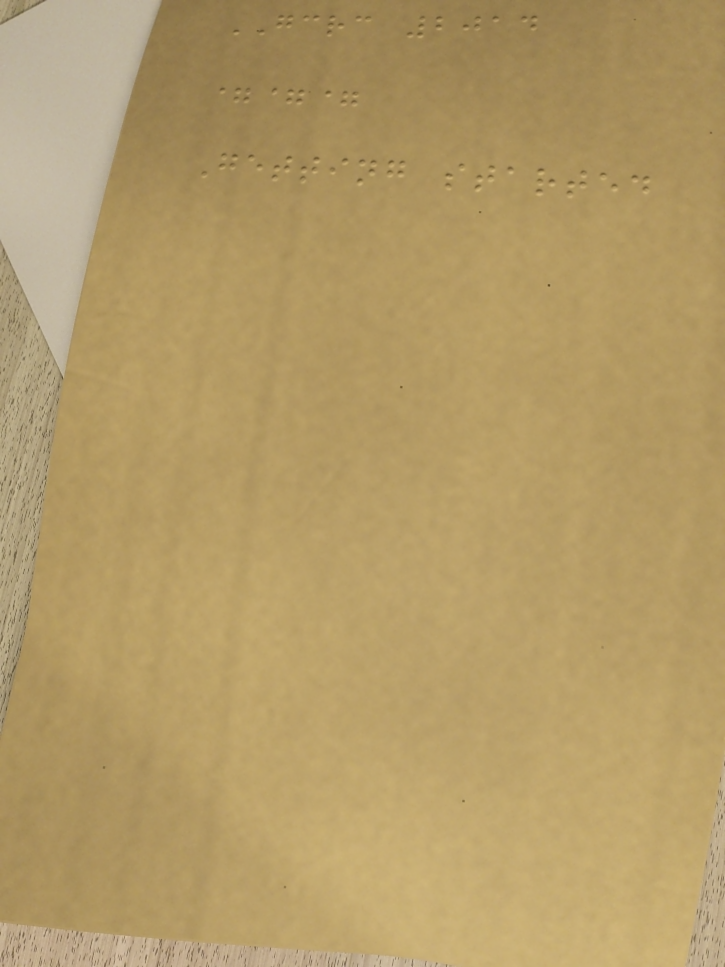GCRC 2014
===
Getting started
